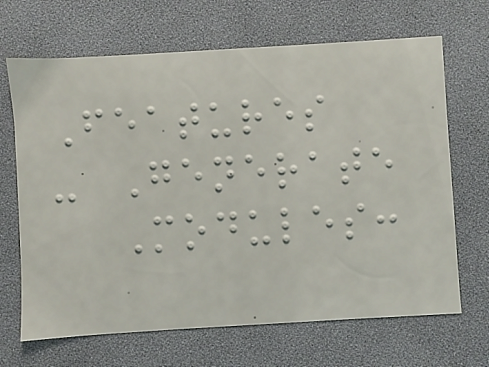Features
- Generate
Modules:
